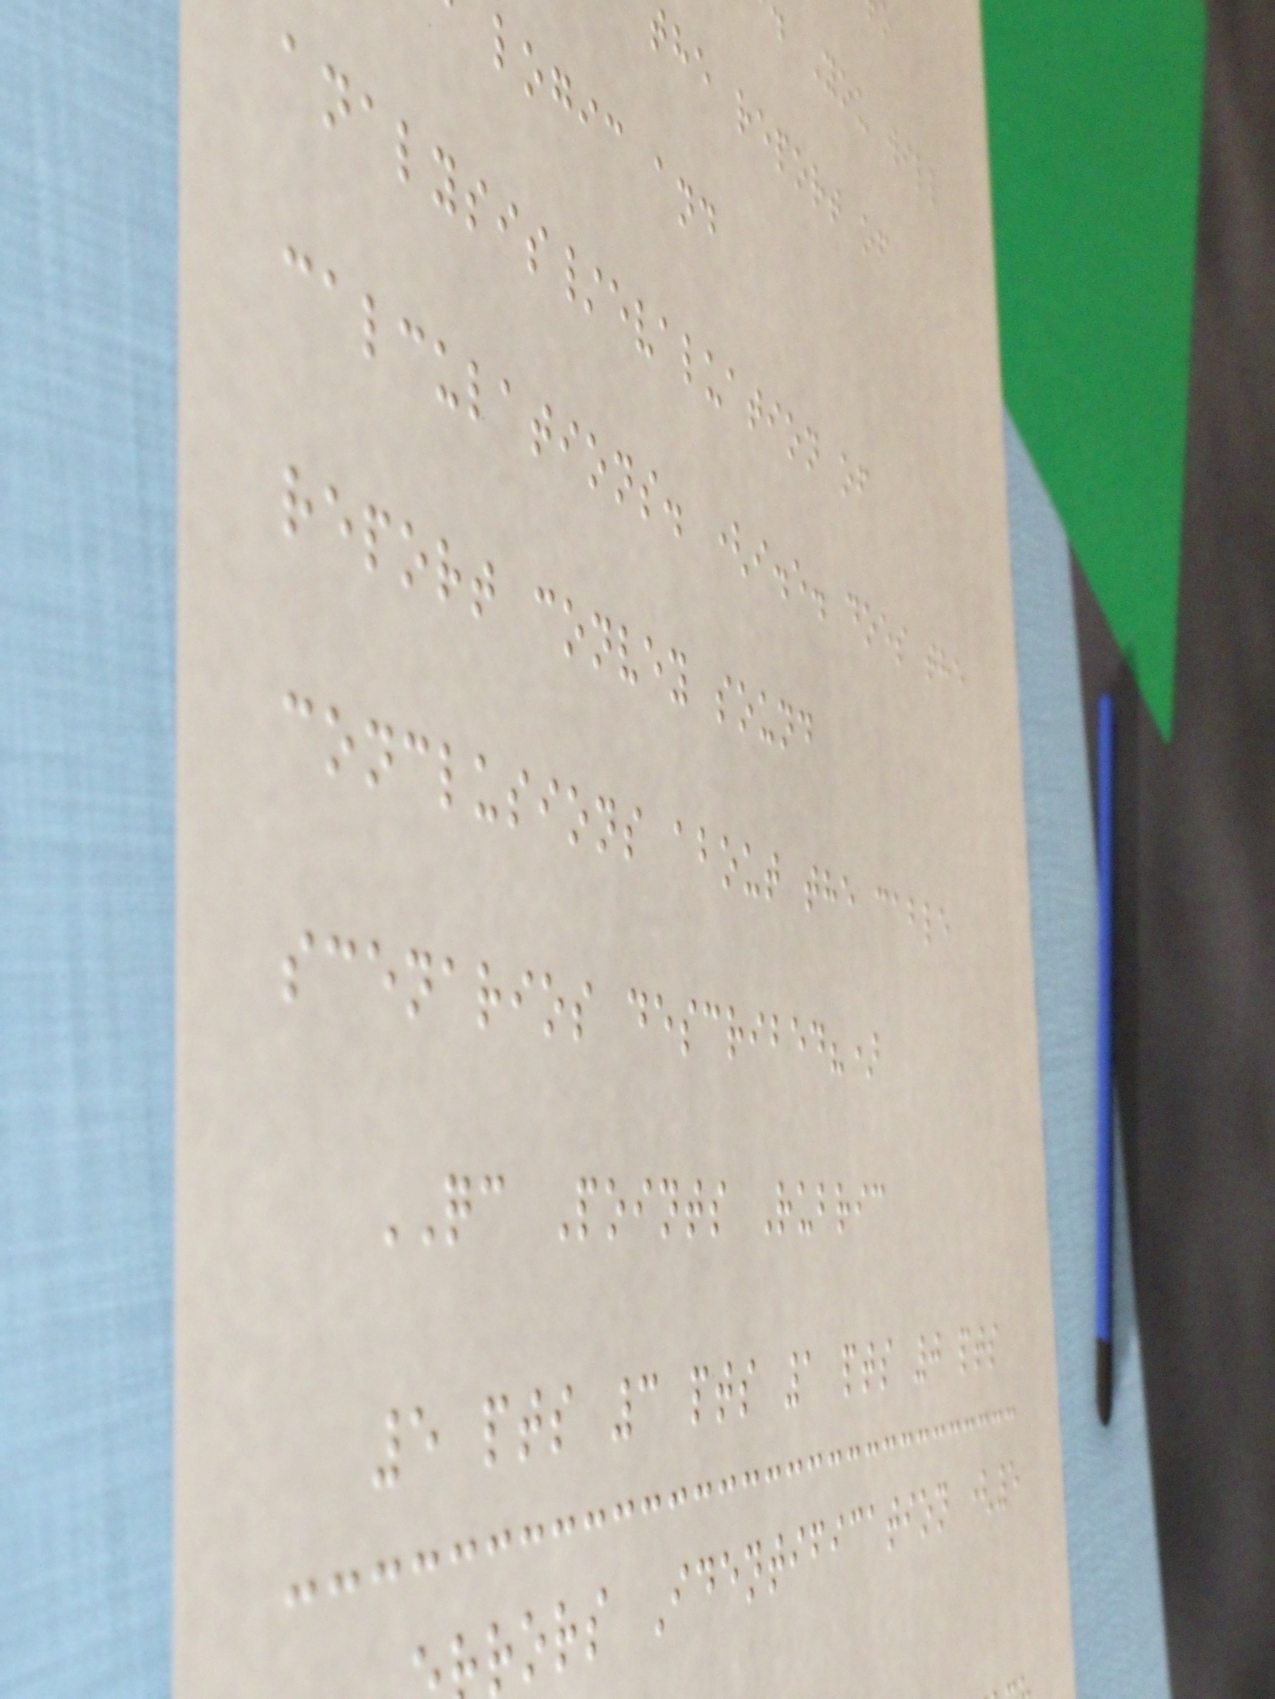You will
the report of
logic and
analysis/evaluation of
calculations. (i.e. does the
report convey sound
conclusions about the cable
scenarios described?)
QC Points Rubric
5 pts 3 pts 1 pts 0 pts
rors Identification (5
